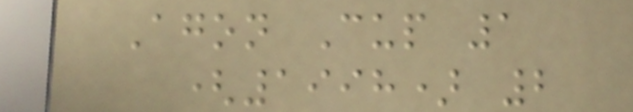Agon Cup 1
(1998) 2
